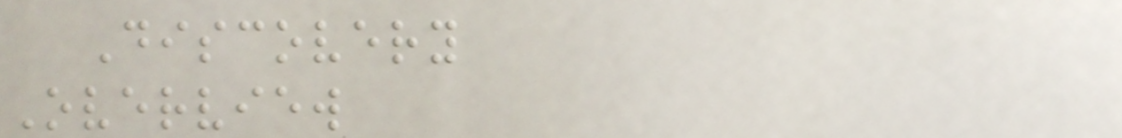Discovery
Overview
